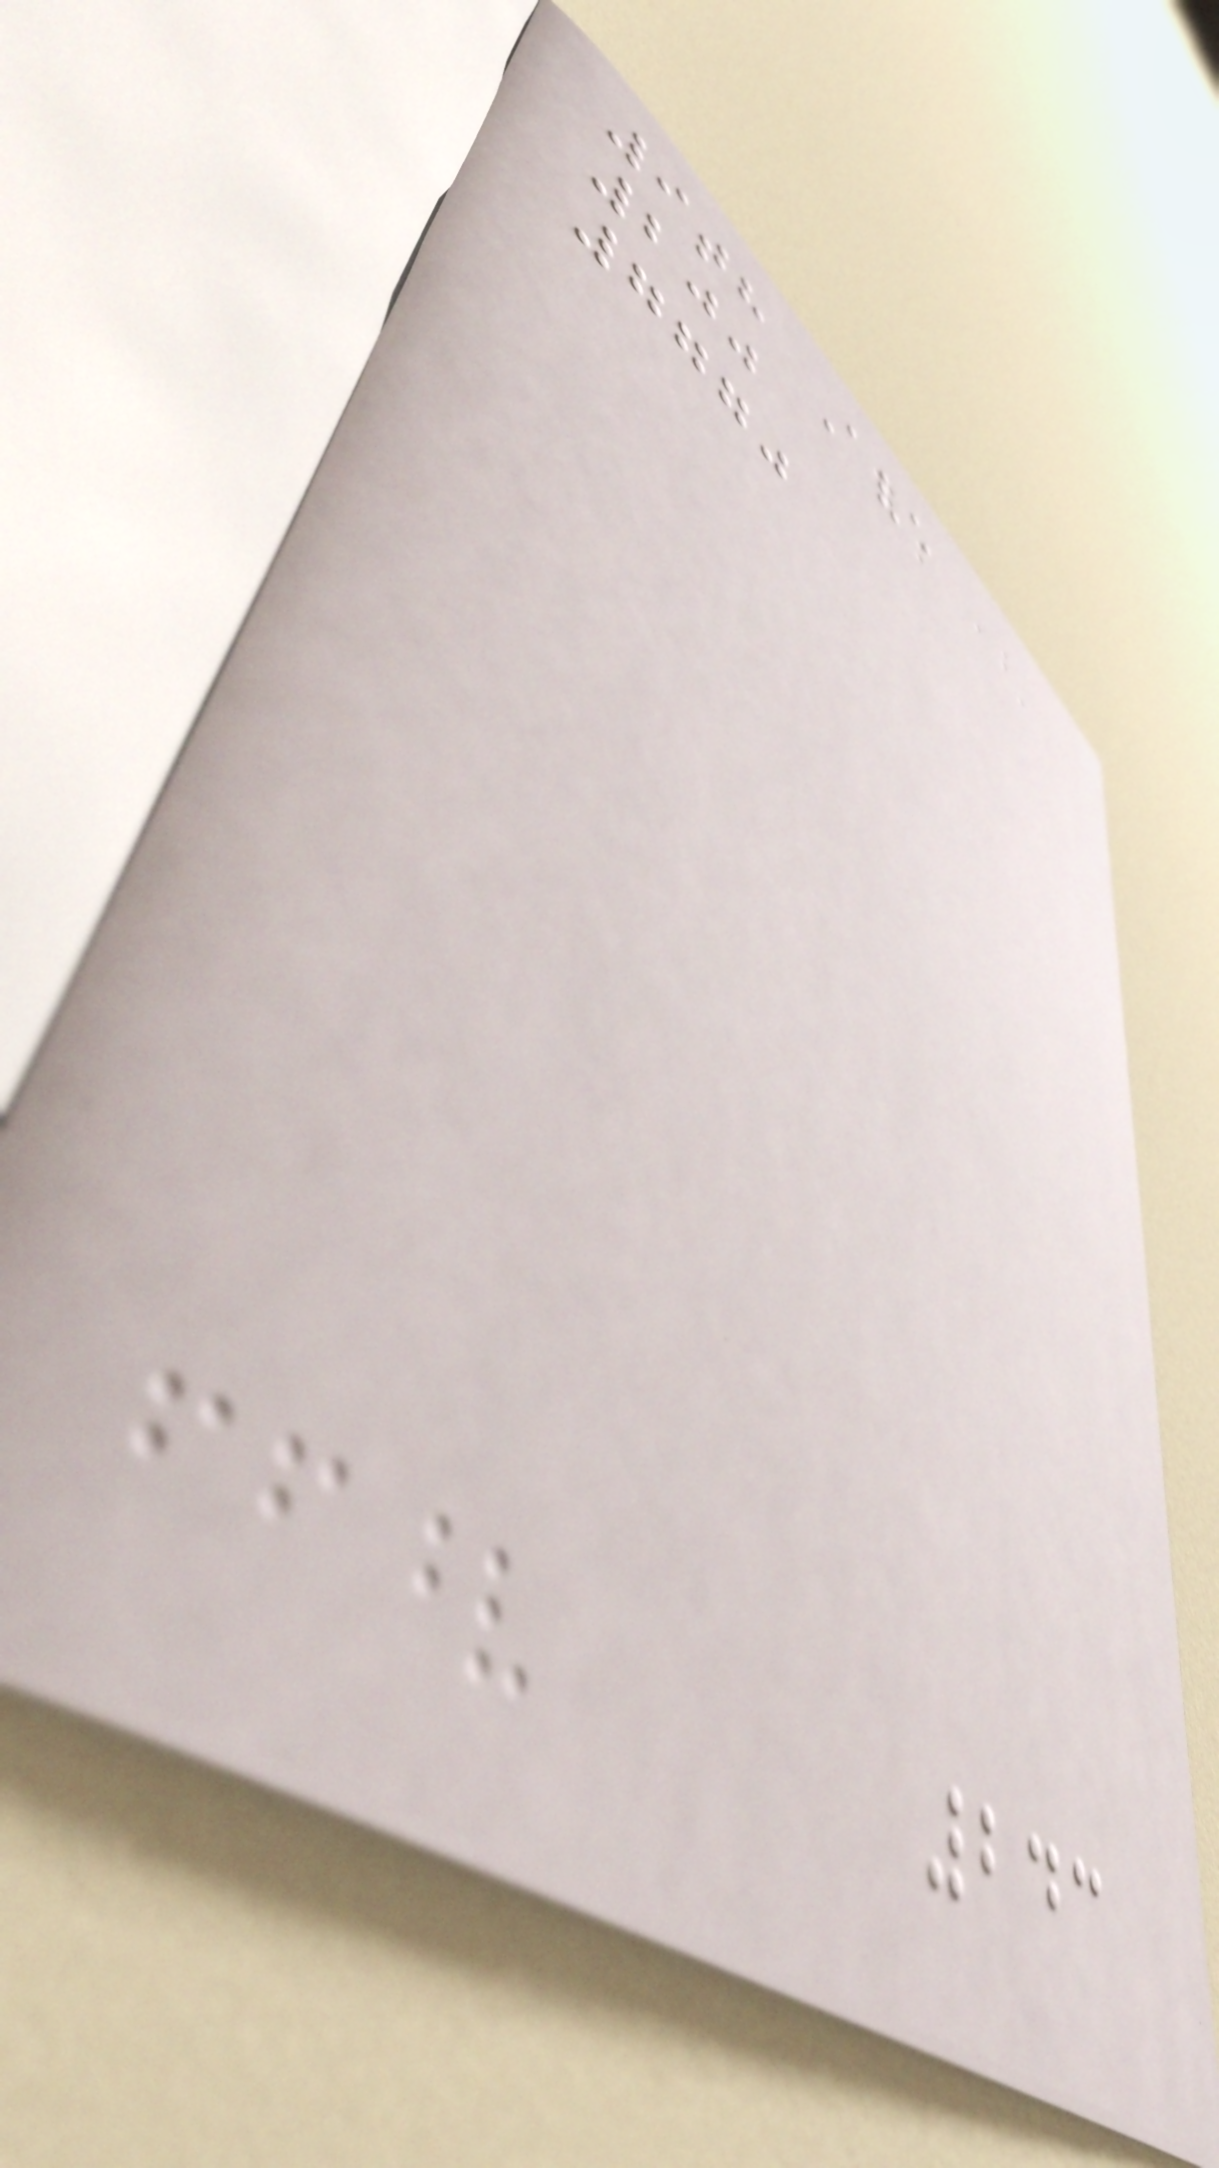9th Ave
200
7770
243
